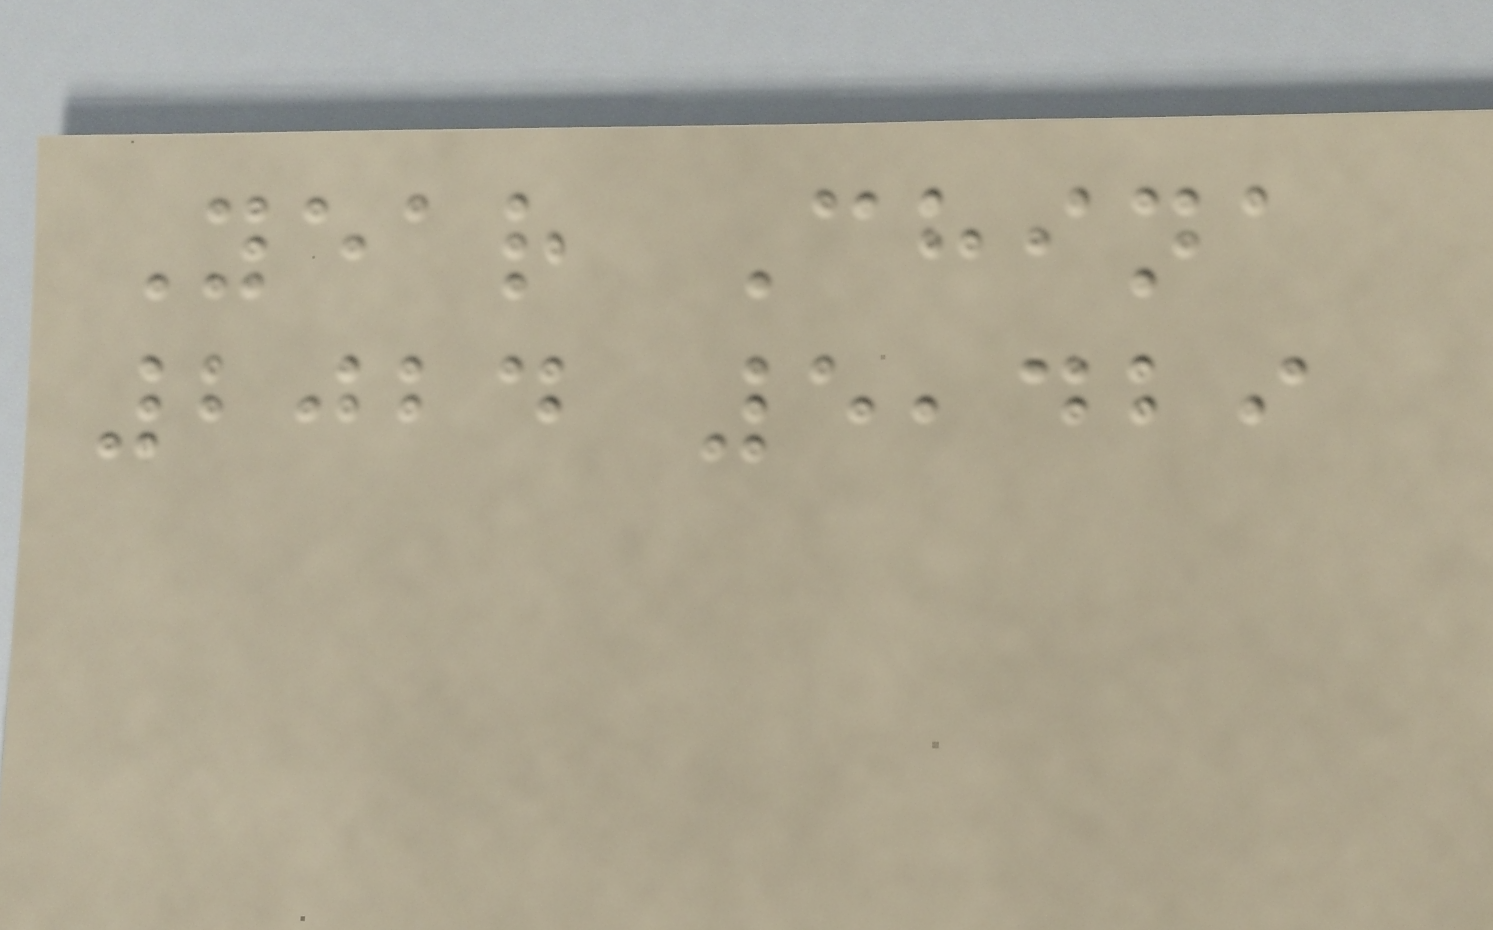Year China
2024 5,429
